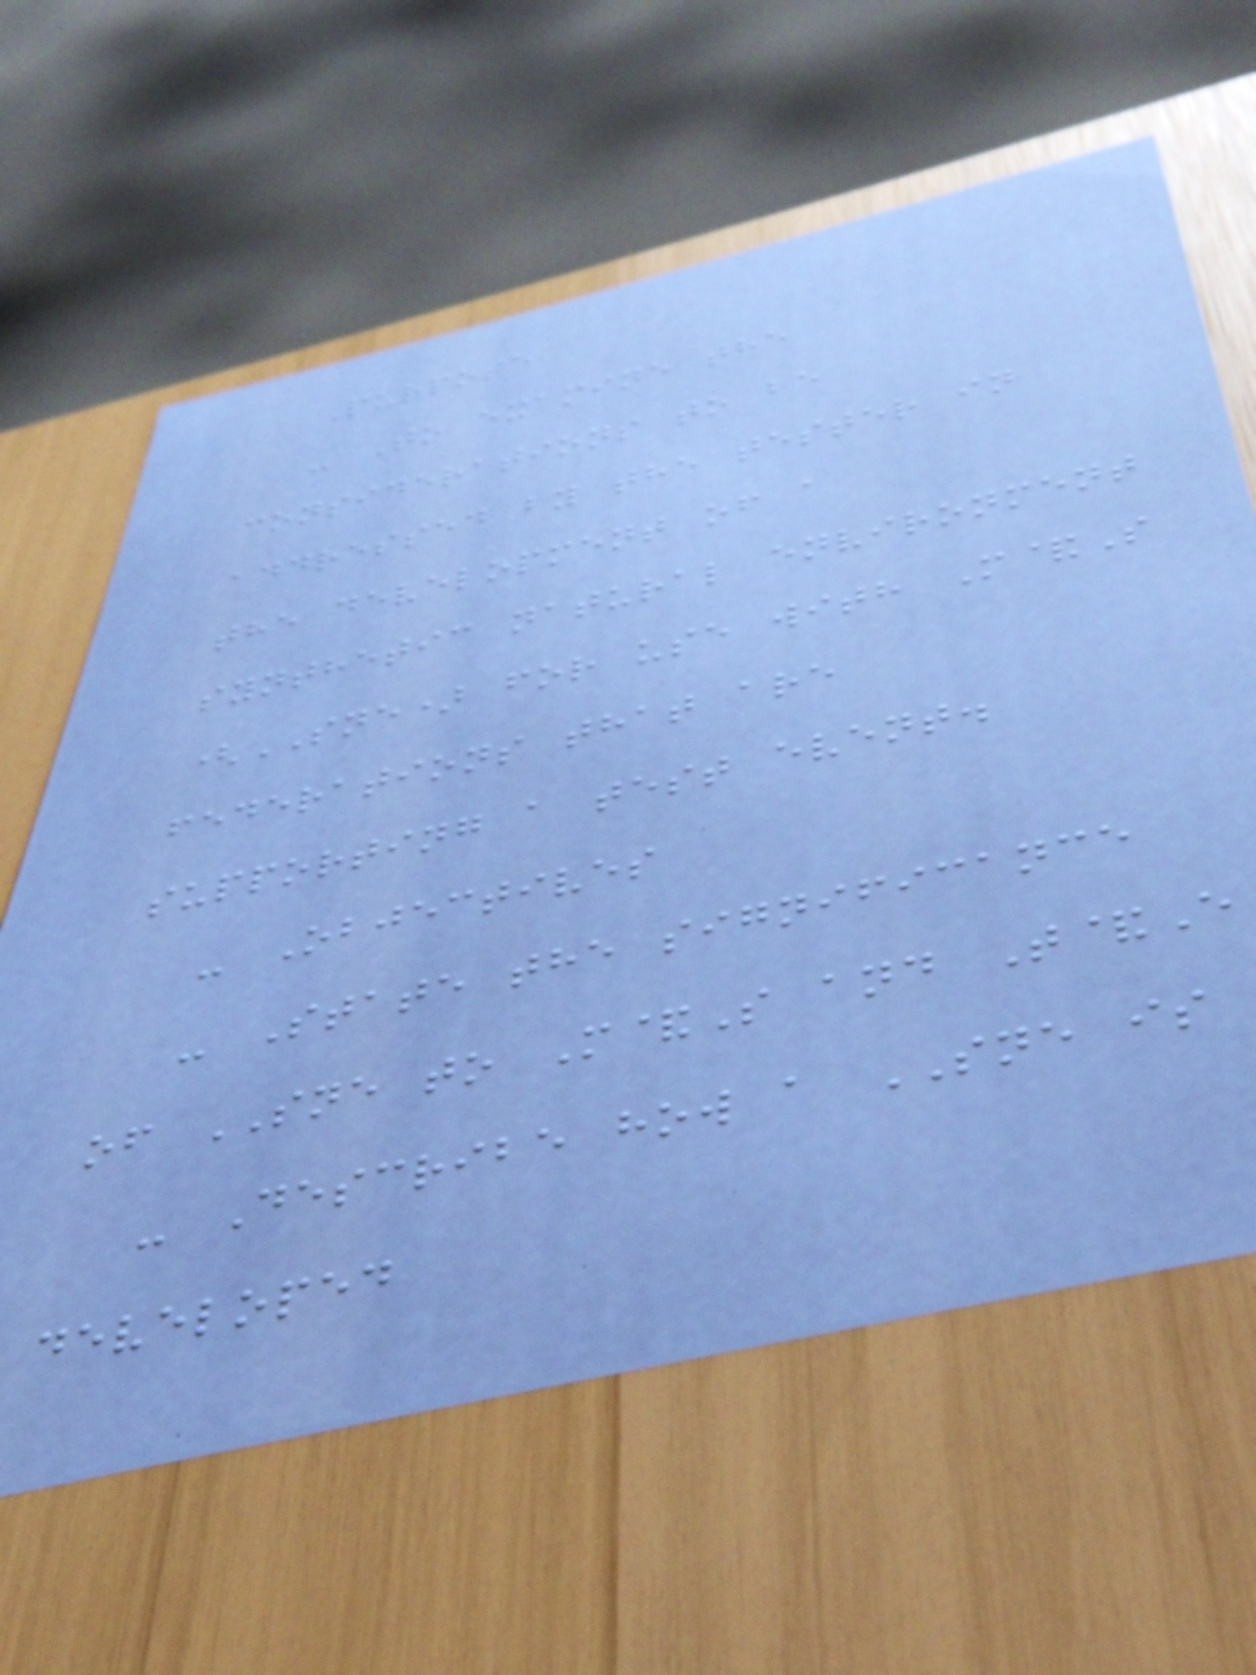Purpose
- To examine the
considerations to be
addressed by the tester in
the development of a
synthetic natural environment
(SNE) for use with M&S
federations that are
supporting a test event.
- Objectives
- State the significance
of SNE to M&S and T&E
- Describe how a SNE is
developed
